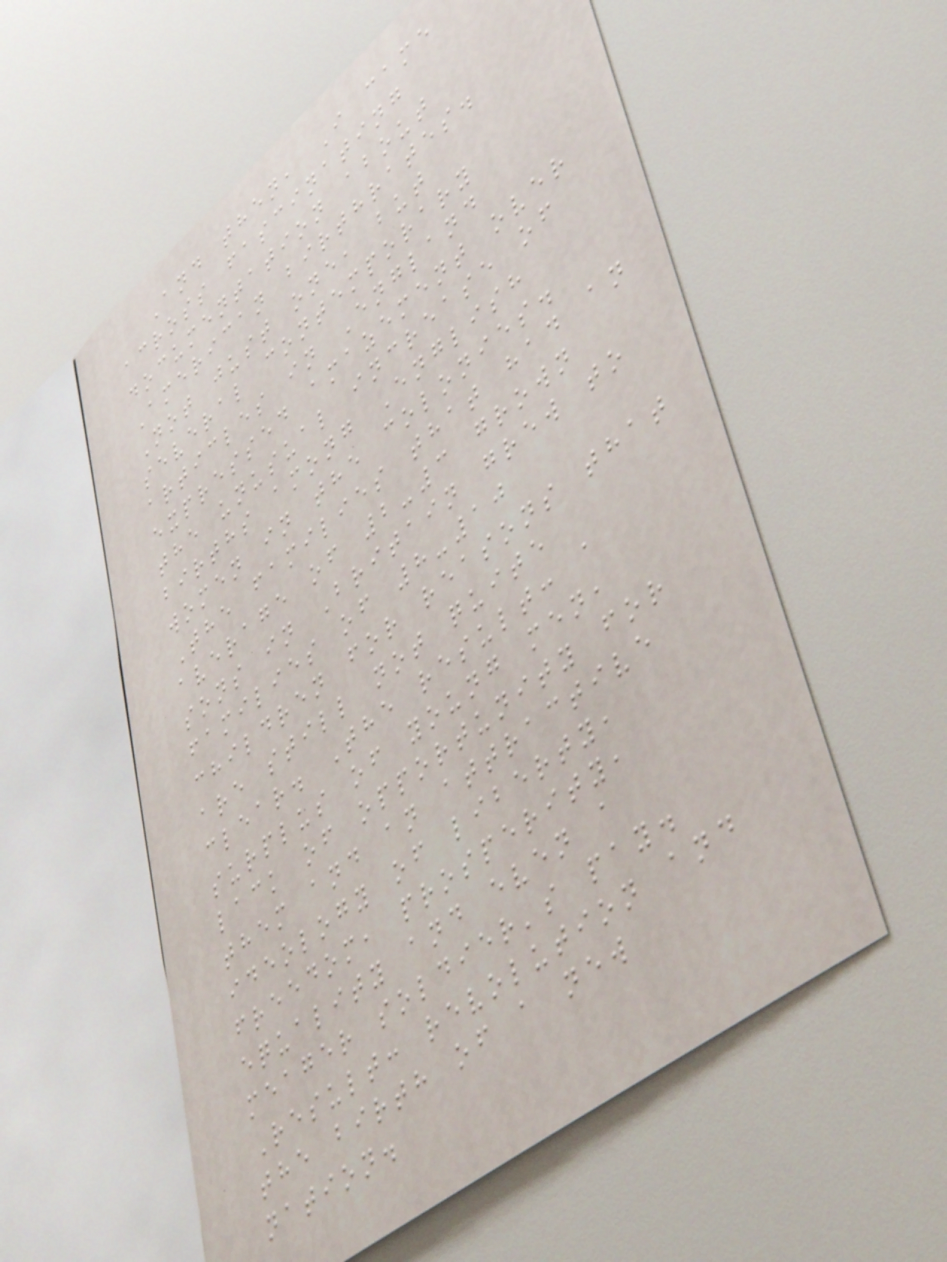And then, I came
across fascinating
documentation about
American birthrates.
Not just one, but
several contemporary
articles in England
expressed amazement over
the unusual increase of
births among English
women in the colonies.
The families that had an
average of 2-3 grown
sons in Britain grew to
families of 8-10
children for reasons that
are still not quite
clear. The result: a
surplus of young men,
lack of opportunity for
them and an attractive
ideology of liberty,
freedom, prosperity,
equality and even a
meager soldier's pay.
Result: revolution and
the birth of a new
nation.
